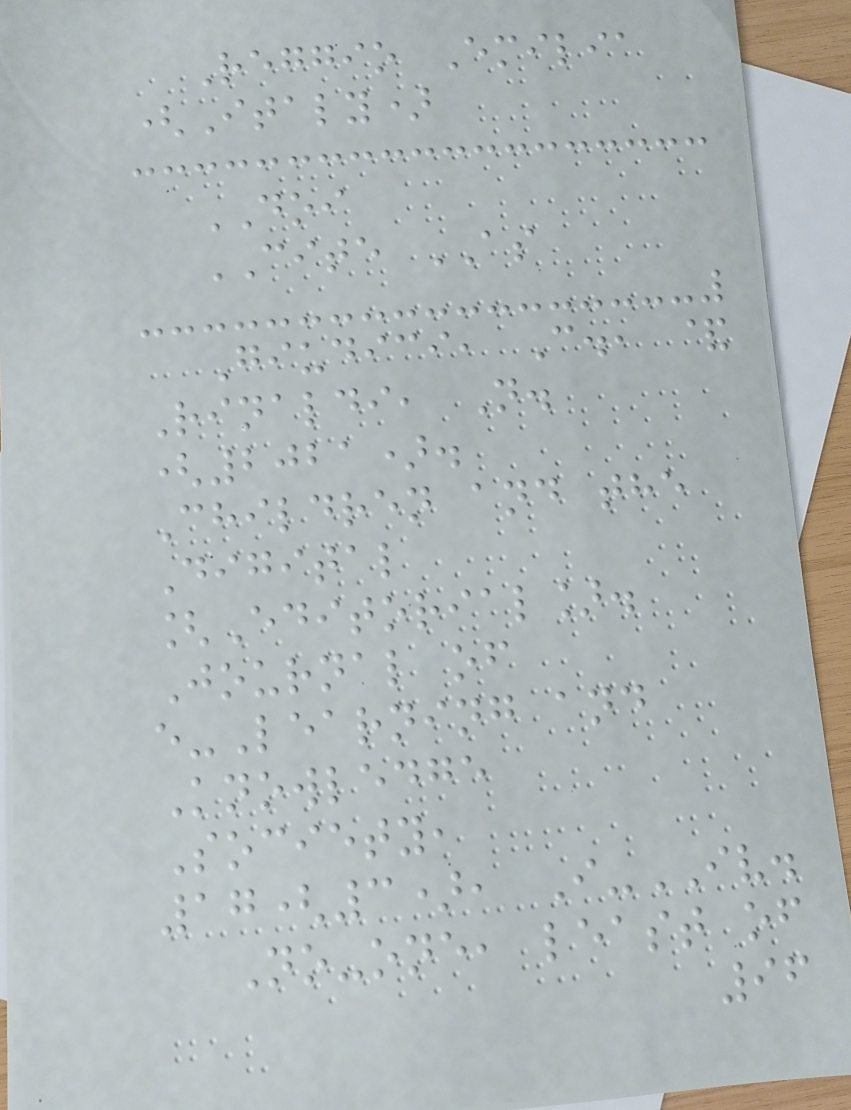Reggio Emilia
(Italy)
DOI
CITE AS
Giudici, C., &
Rinaldi, N.
(2021).
Children and the
Digital
[Editorial].
Journal of
e-Learning and
Knowledge
Society,
17(3), I-IV.
No-one, least of
96
